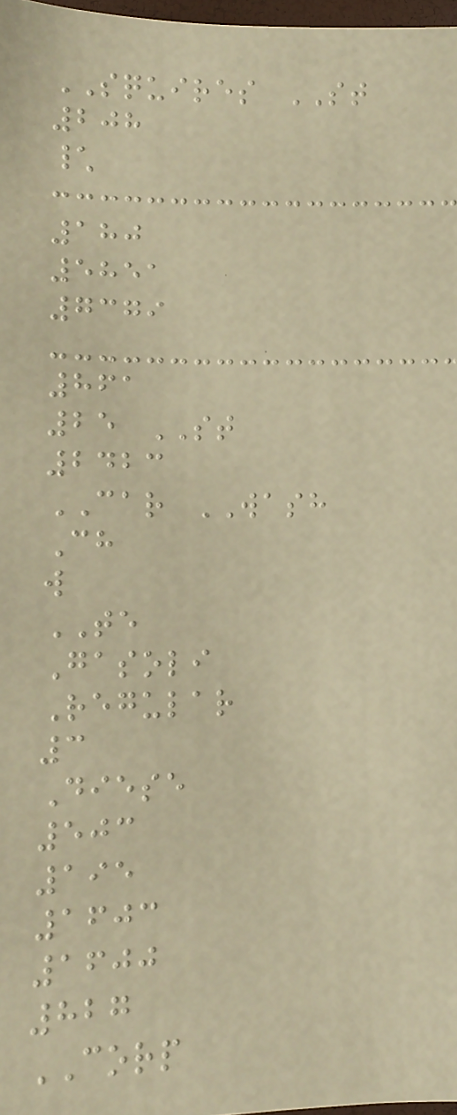SQUIRES ST
208
\
180
5851
7379
861
25 ST
2423
CAR WASH
Ch
w
TE
Gasoli
Regular
3
Diese
503
195
1603
1600
827
CORP
